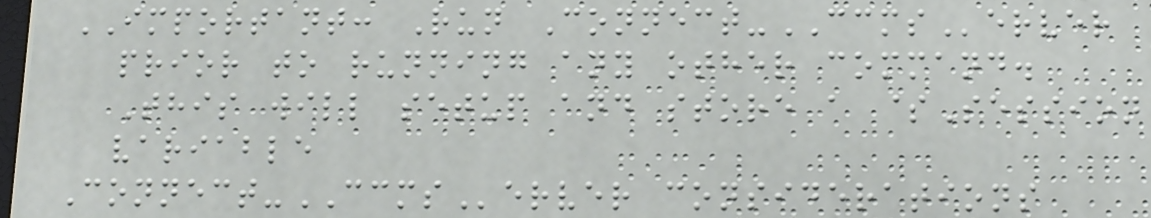IMPORTANT: Run Connect-CCMServer
prior to running any other command.
This will setup and store a $Session
variable
Connect-CCMServer considerations
